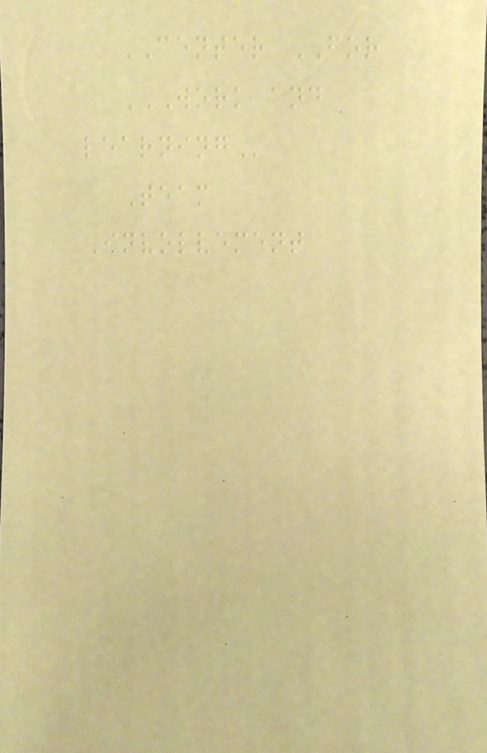CENTER FOR
WORK AND
LEARNING
Team
Involvement
